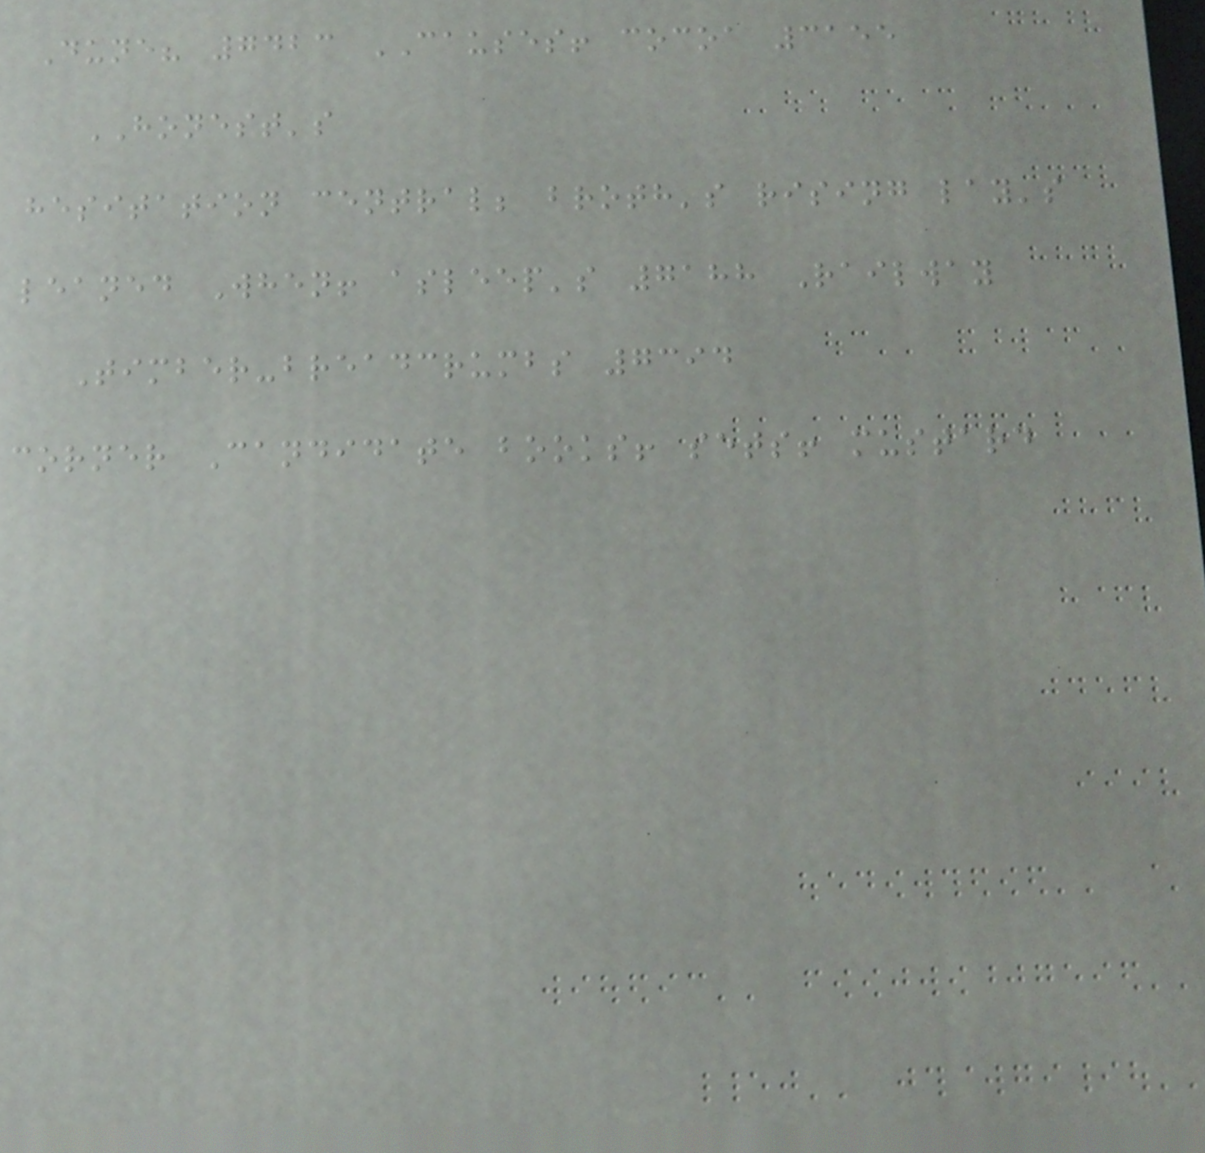Dune? 7423 CAUSES! cocoa 3155
HONEST's
hesitation central; broth's rising lay's
leaned When! asleep's 7188 Railway
Timber-breadcrumbs 7394
corner Candidate books! sets! mustard
